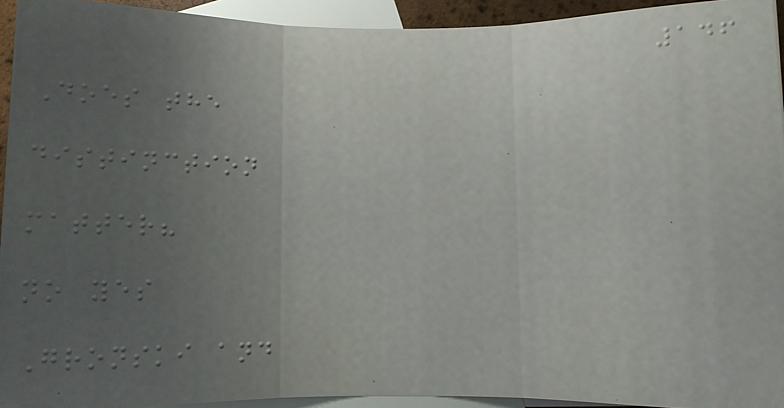146
Does the
distinction
matter?
no yes
Gronski and
